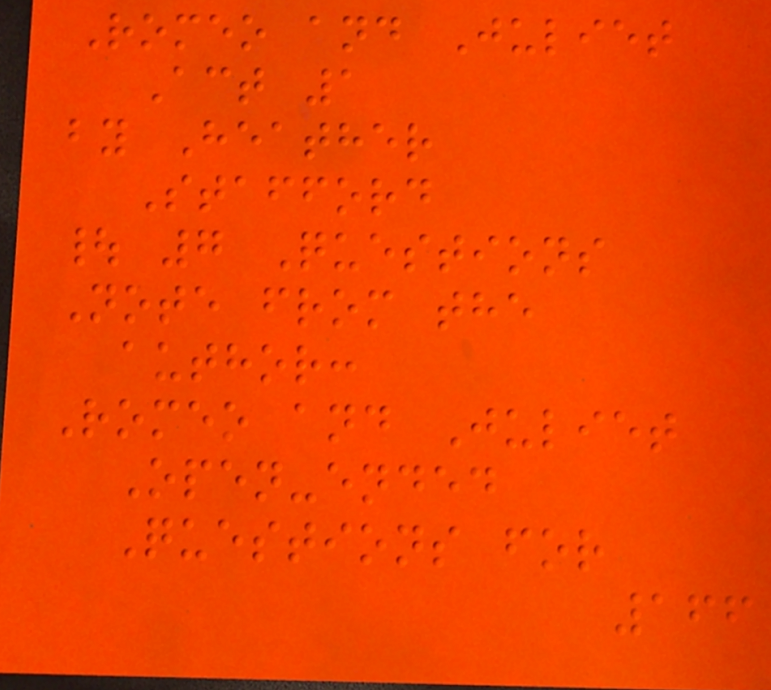Romeo and Juliet
Act 1
by Heather
Stafford
| 7 Questions
Note from the
author:
Romeo and Juliet
Open-ended
Questions for
166
